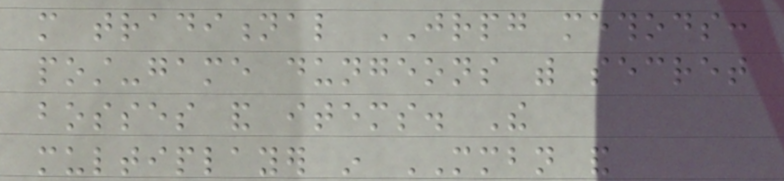more traditional JRPG methods:
post-game dungeons with secret
bosses and items. The
multiplayer in MMBN and
